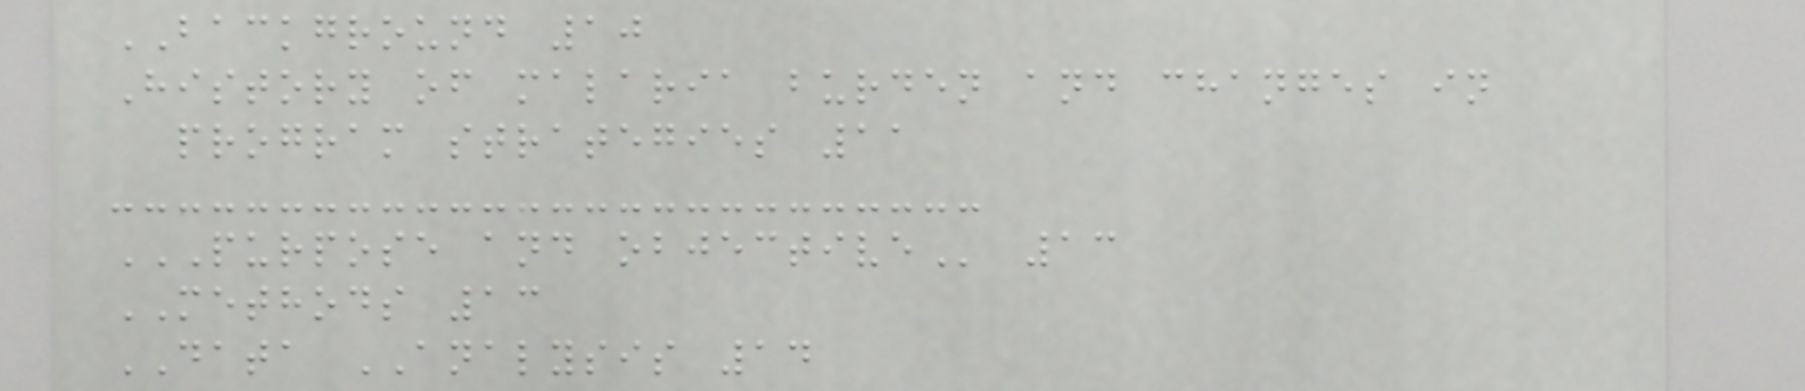BACKGROUND 10
History of malaria burden and changes in
program strategies 11
PURPOSE AND OBJECTIVE 13
METHODS 13
DATA ANALYSIS 14
